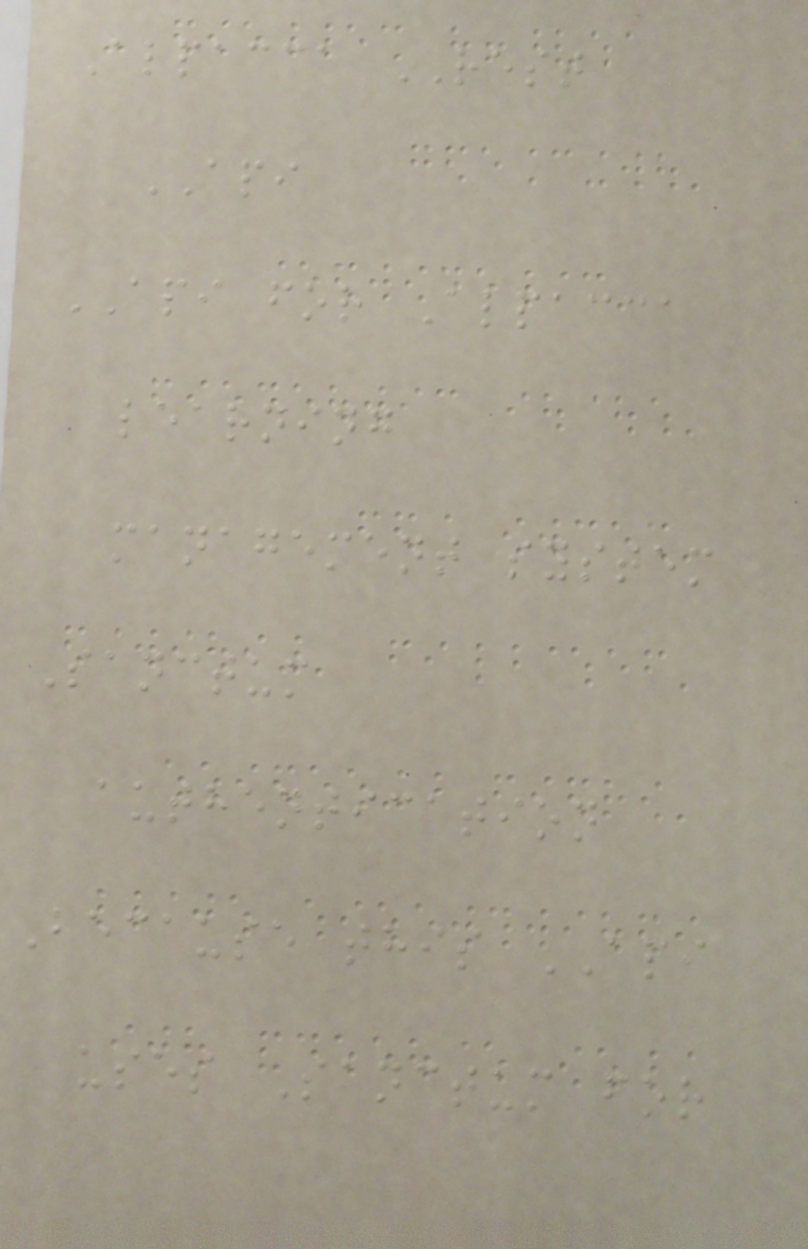Alpacca REST
API
API for Alpacca
learning
management system
Sanctum
authentication
Because this API
uses Sanctum for
